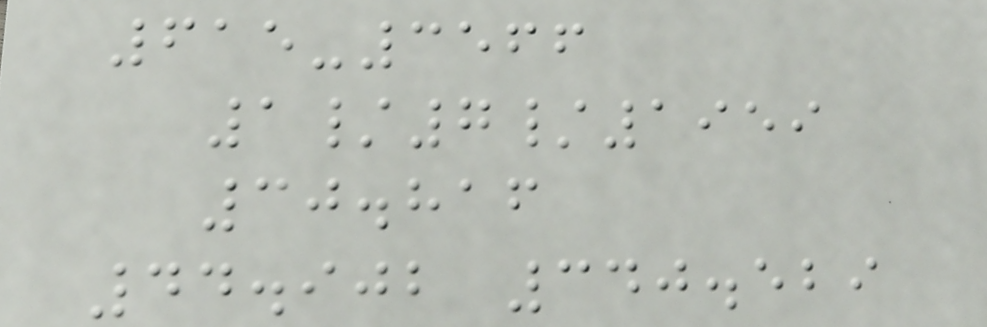615-3566
1/7/1959
30.816
44.902 340.529
